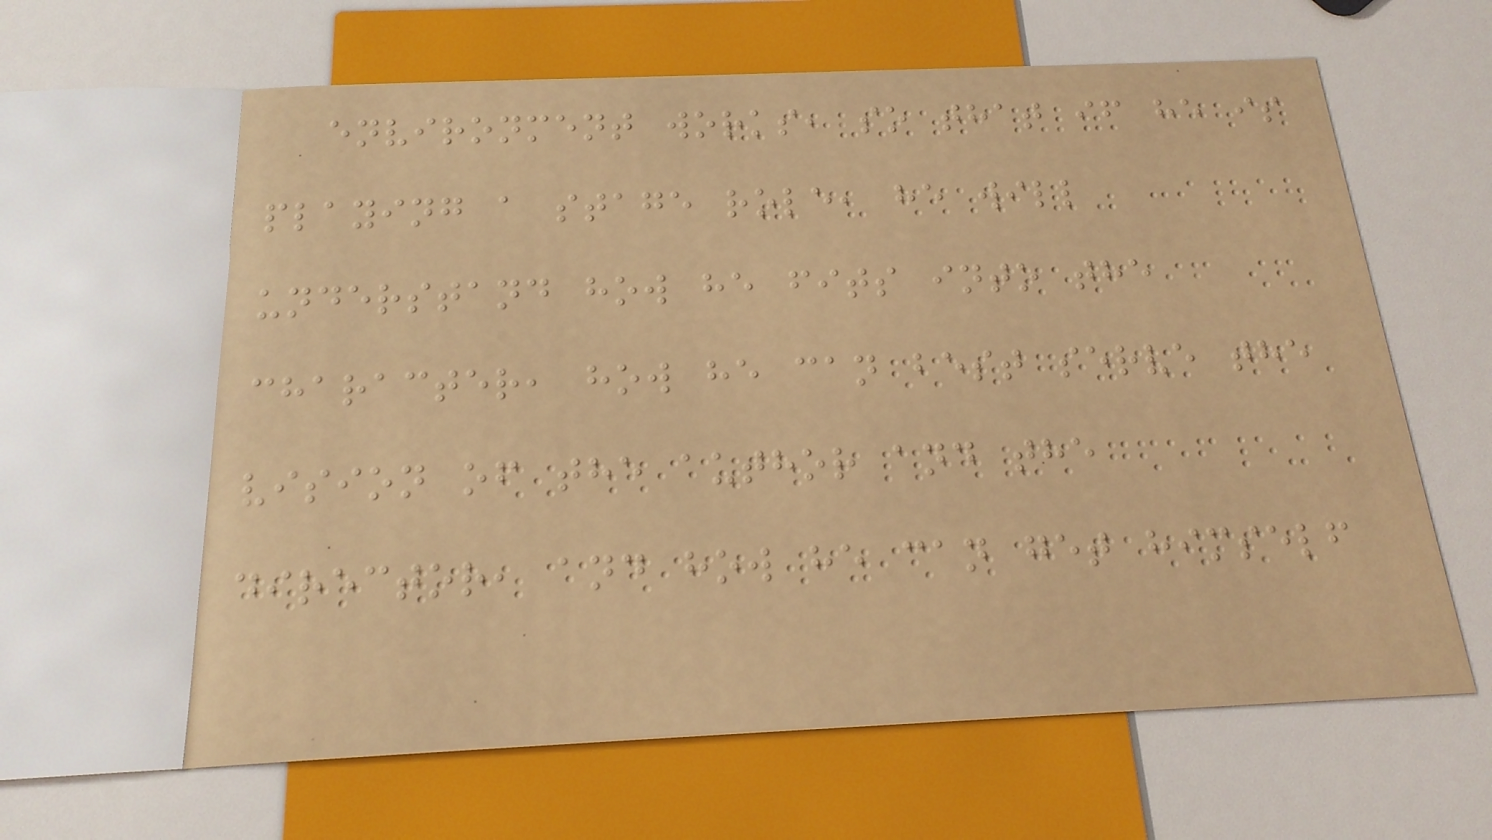environment works, so that if he is
playing a stage role, he will
understand how he fits into the
character, how he can best serve the
vision of the author and the
director, and how he can get himself
